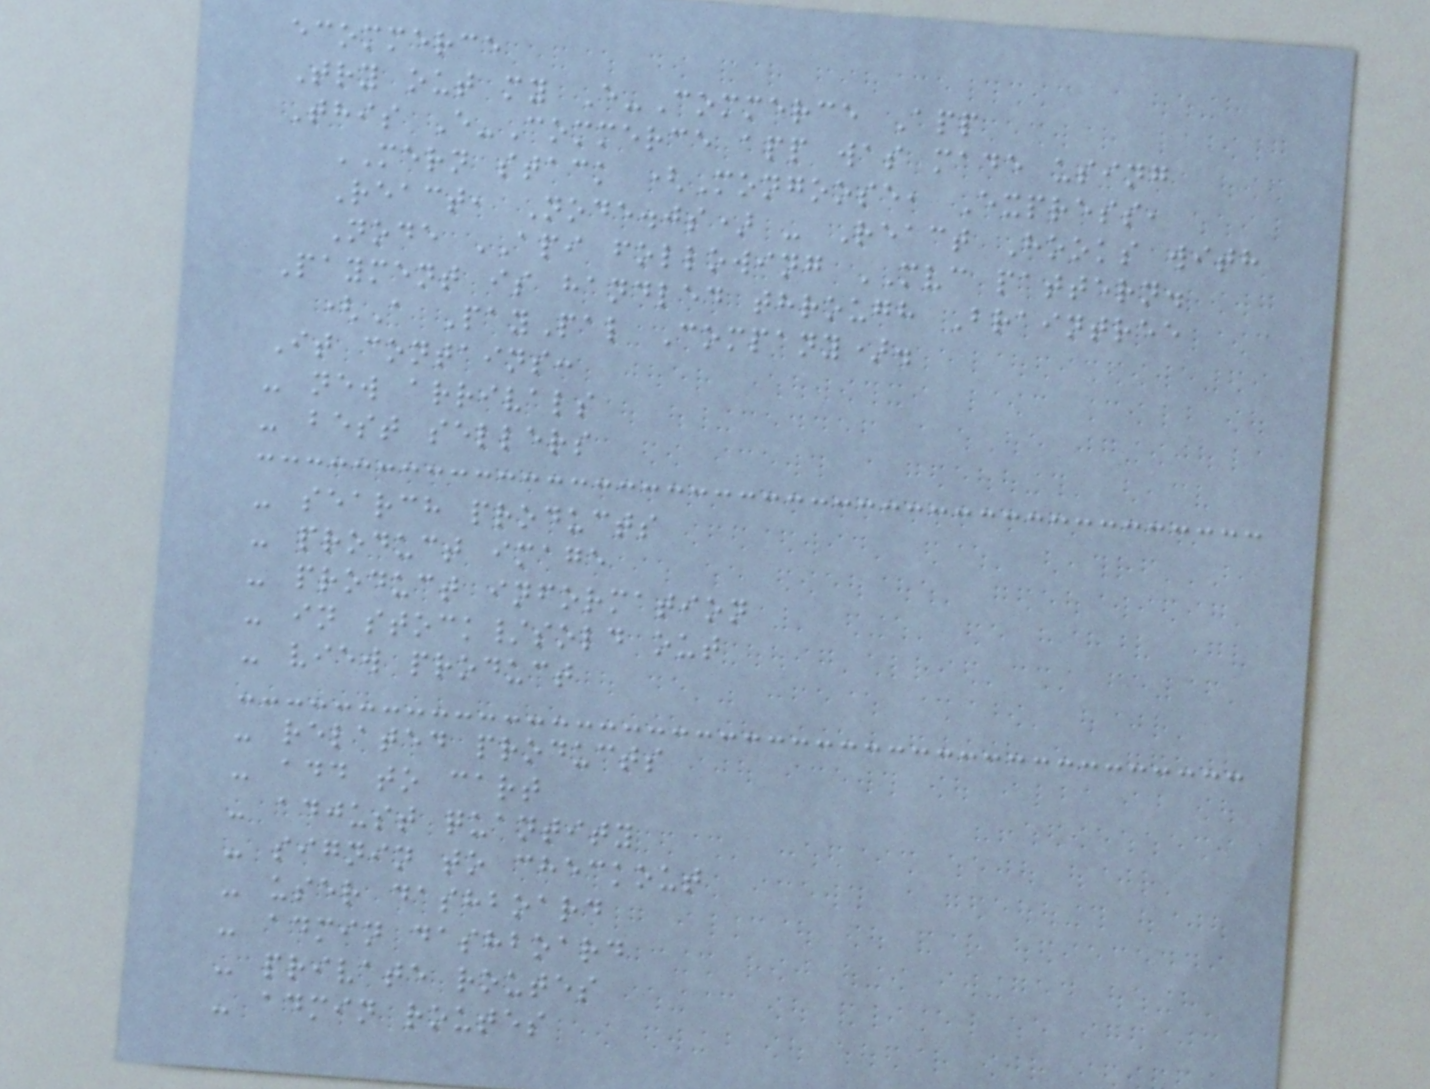ecommerce
Try out my E-Commerce App
This E-Commerce app was made using
MERN stack (Mongoose, Express,
React, Node.js) - React Hooks with
Node API following MVC pattern.
Payment is handled through Braintree
(A PayPal Company).
It contains:
- new arrivals
- best sellers
- search products
- product image
- product information
- in stock/sold out
- view product
- related products
- add to cart
- adjust quantity
- signin to checkout
- user dashboard
- admin dashboard
- private routes
- admin routes
